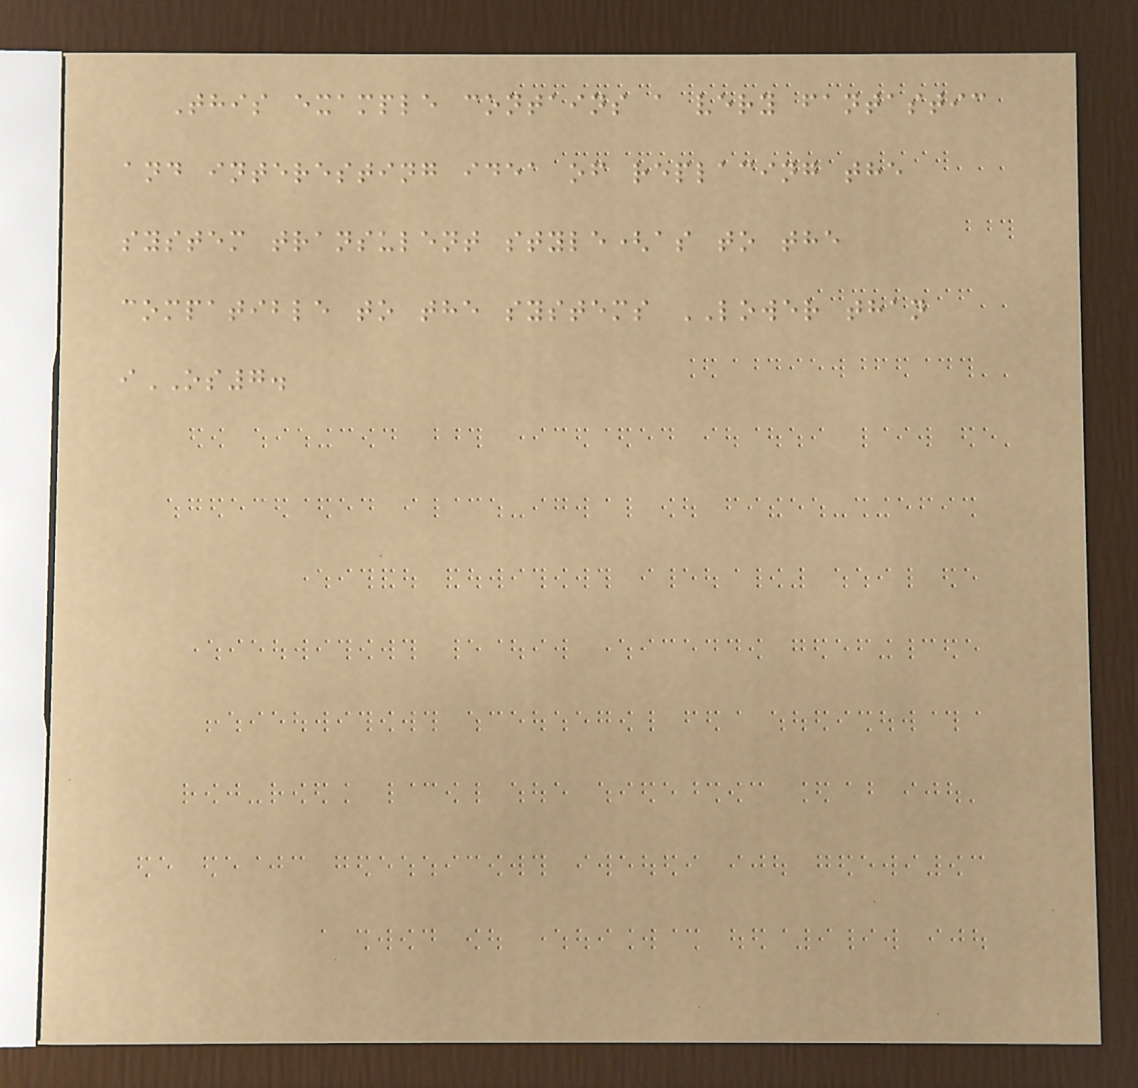This example contains a very fantastic
and interesting idea of replacing the
system transulent style(as to the
compatible to the systems LOWER than
iOS7.
